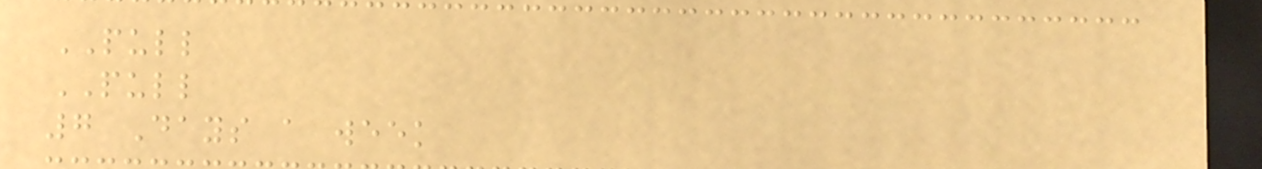PULL
PULL
7 Days a week
